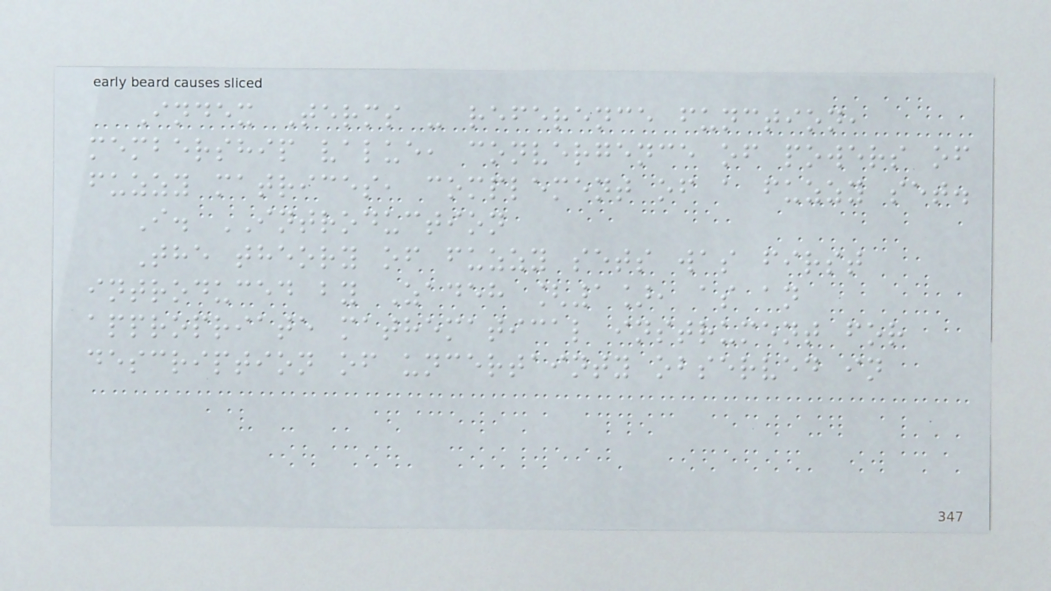Index Terms - reference function,
membership value, convergence of powers of
fuzzy matrices, complement of a fuzzy set.
I. INTRODUCTION
The theory of fuzzy sets was first
introduced by Zadeh [1], as an
appropriate mathematical instrument for
description of uncertainty observed in
